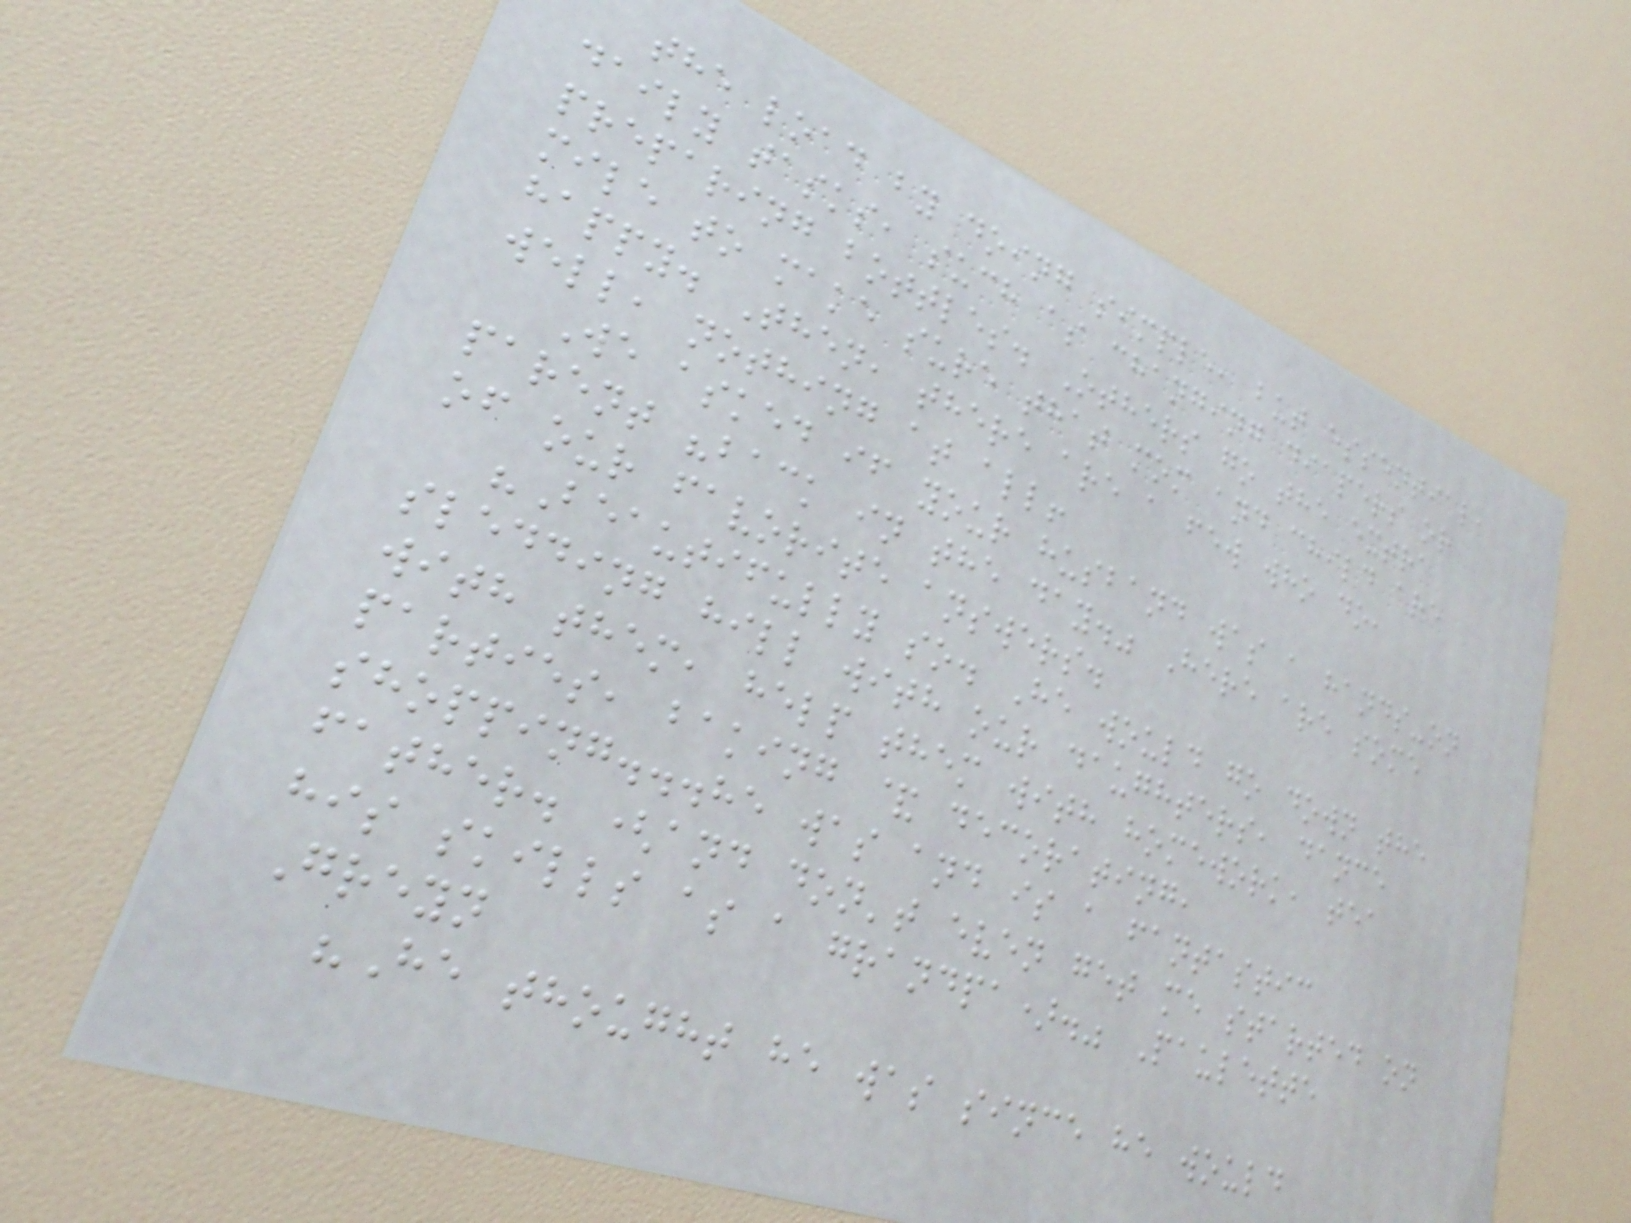the load by doing simple, but essential,
daily tasks, such as changing diapers or
preparing bottles. Others go the extra
mile to make sure that mom and child are
happy. Then, there are a few who do,
well, nothing at all!
We asked if your husband was a hands-on
parent "back in the day." Here are some
of our favorite answers.
"Beautifully so. He would go down the
sledding hill with our daughters, dance
with them, help them with homework, tea
parties, baking & decorating,
shopping...he was and is a fantastic
father. (and don't even get me started on
his skills as a grandpa)." Paulette
Greyn
"He thought he was since he would
